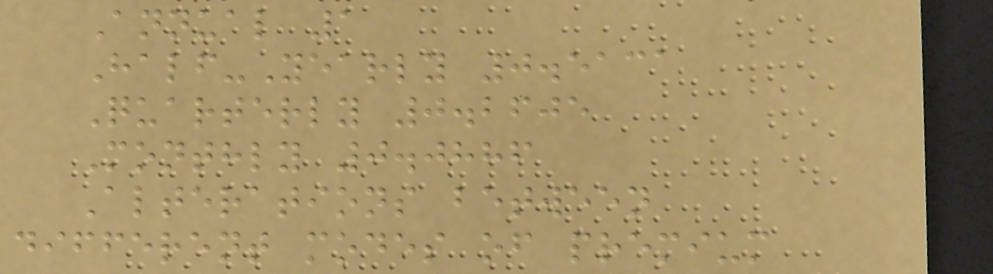Annual 1
Half-Yearly 0.5131
Quarterly 0.2605
Monthly 0.0886
Alterations between
different modes of premium
